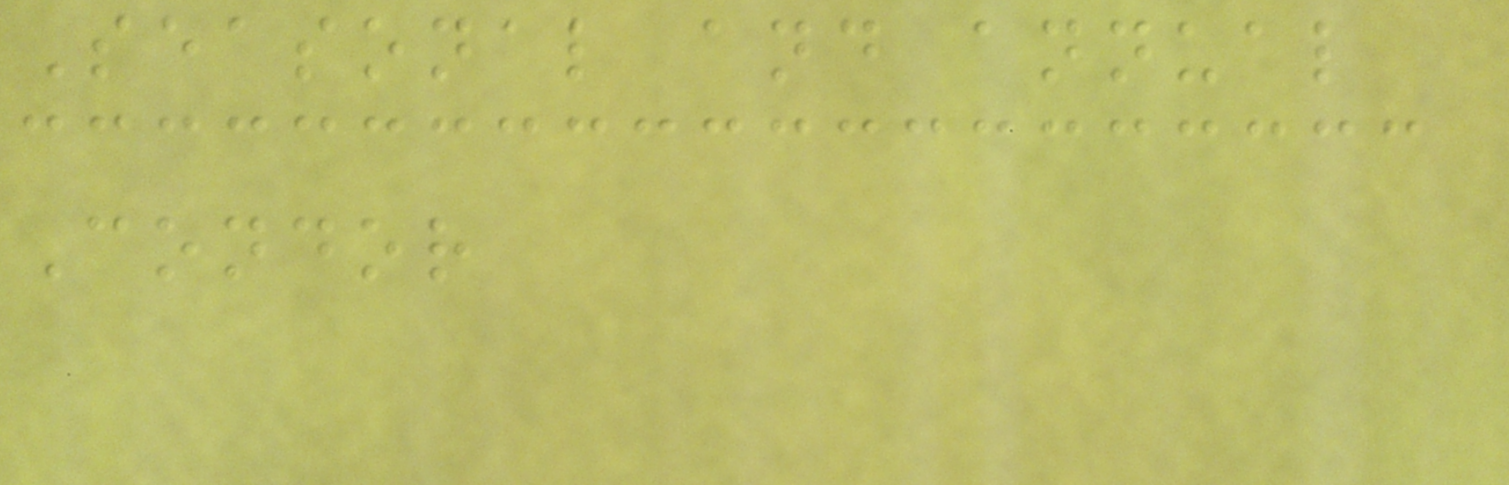Seasonal and annual
Condor
